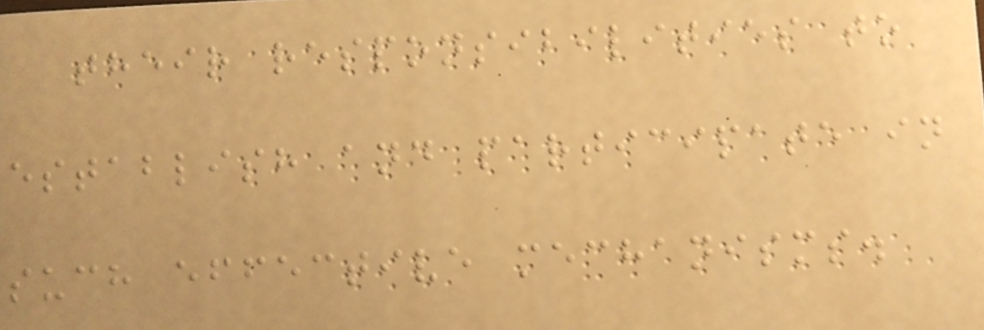their responsibilities to
establish and participate in
such effective mechanisms.
